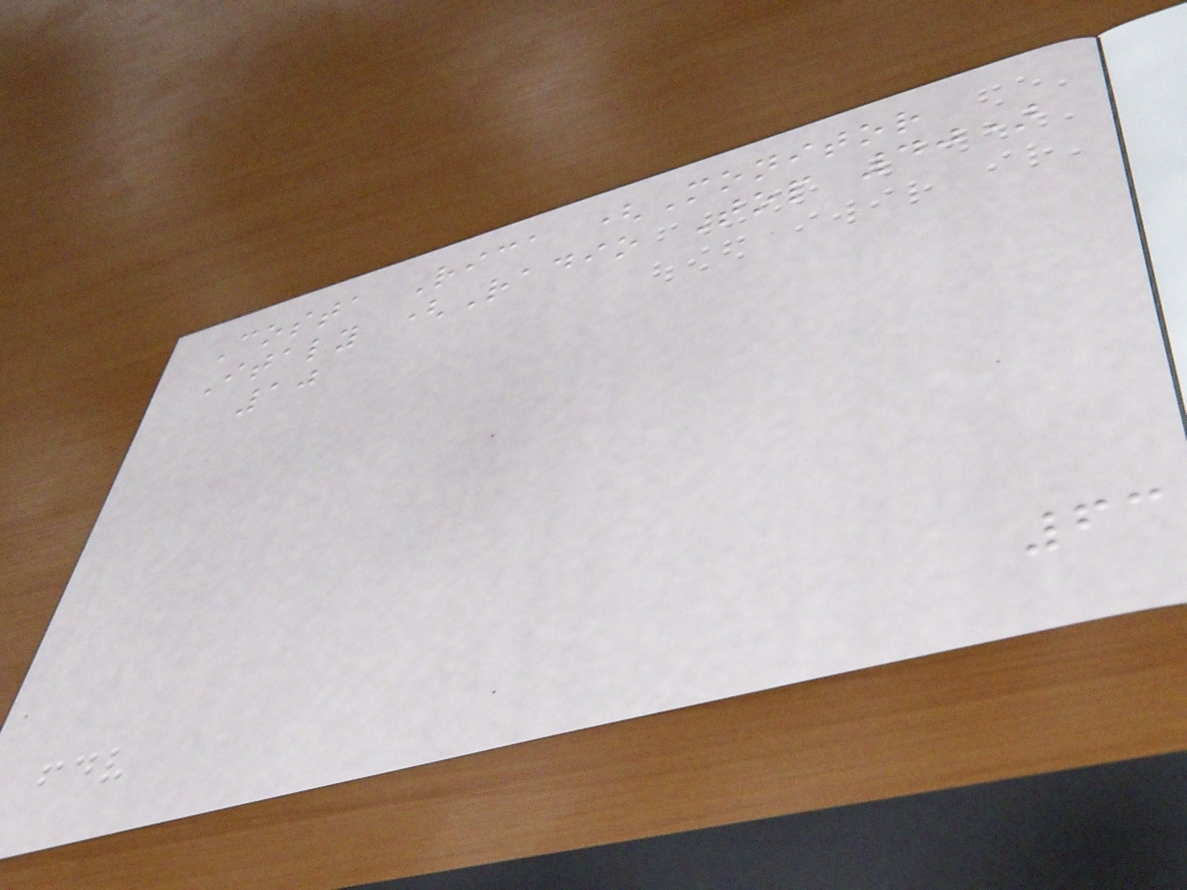Costa Rica (Monitor
Italy (Radio Top 40)
10
63
